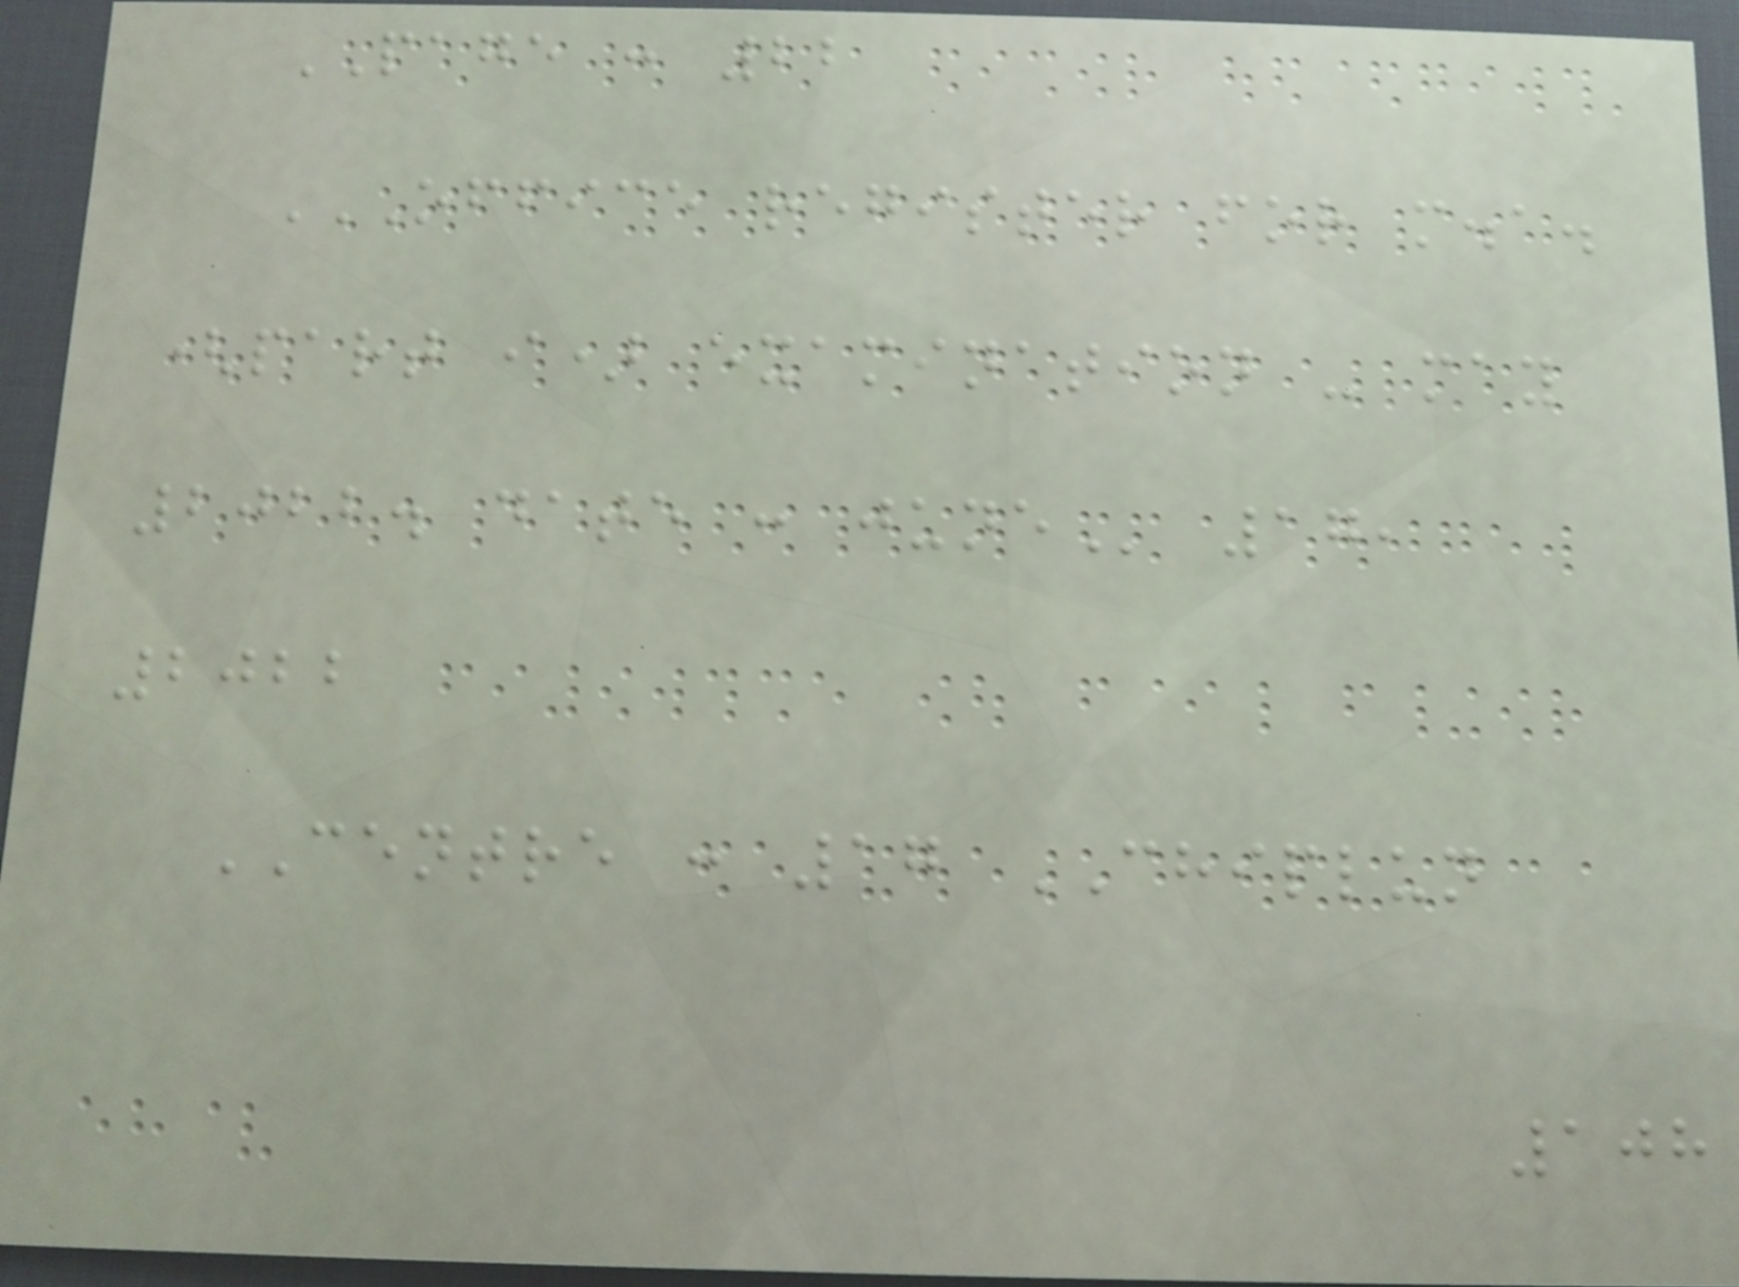PAGE : 22
OFFICE REGISTER FOR M.A.
(PART I) EXAMINATION - MAY
2022. DATE : JUNE 17,
2022
CENTRE : 17 CHIPLUN
108
